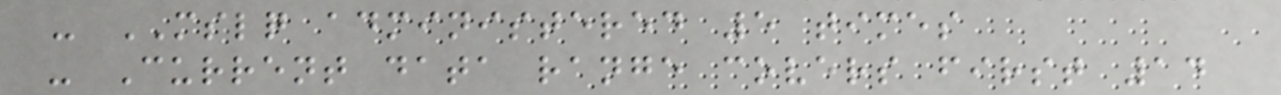- MSLQ administered 5 times
- Current data range covers first 14
